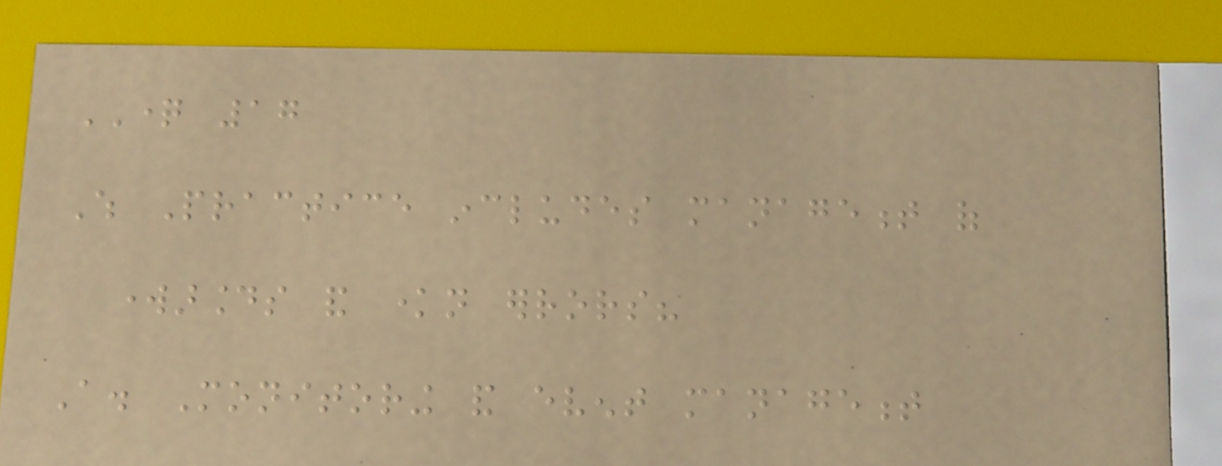QUESTION 17
Which Practice includes management of
workarounds and known errors?
A. Monitoring and event management
